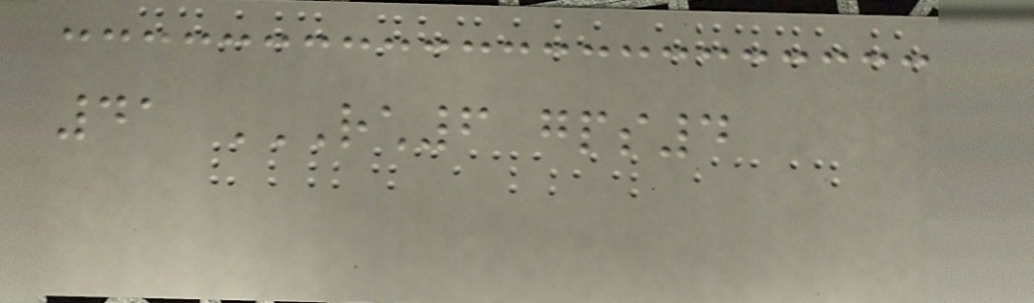41 RCH6 GPS4
